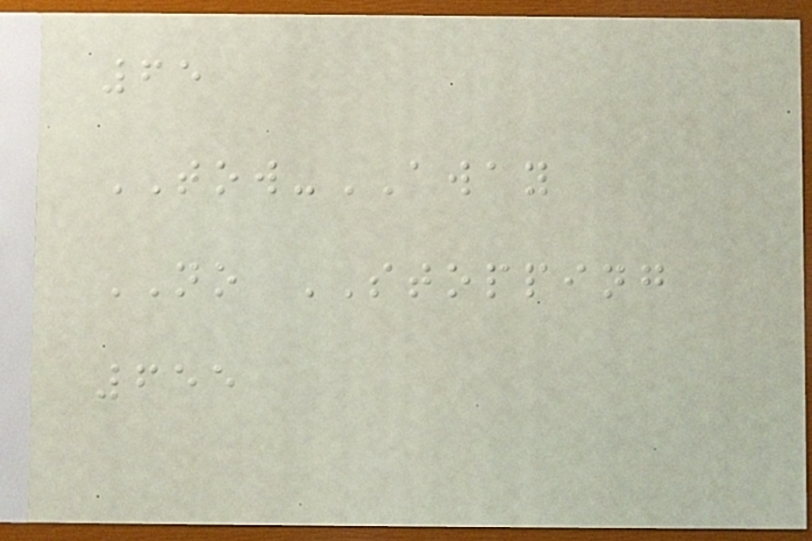65
TOW-AWAY
NO STOPPING
655
